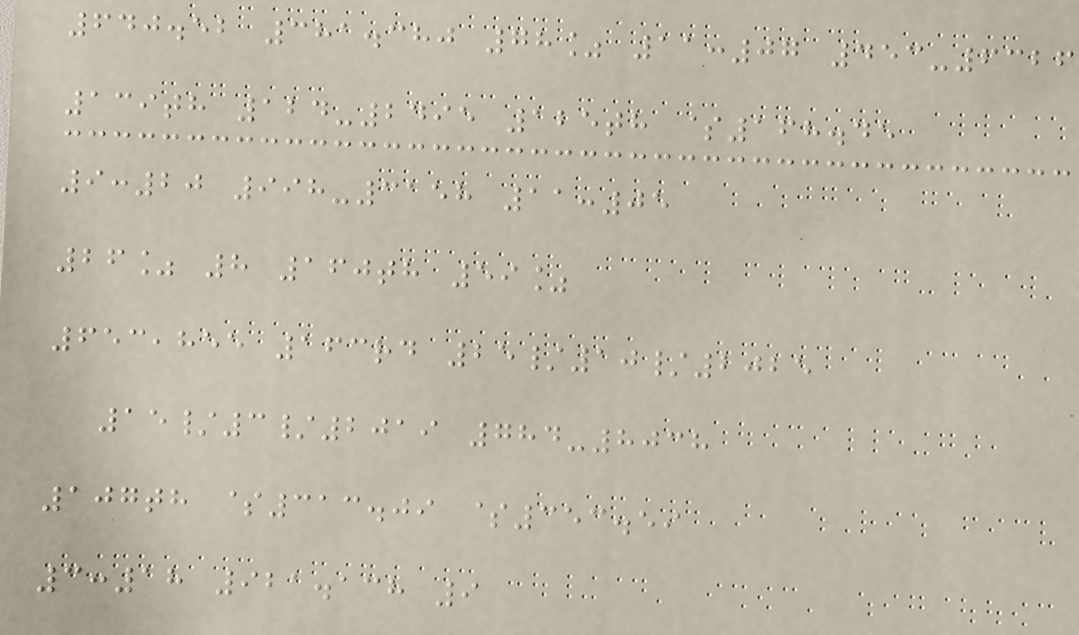640.52 381.380 78% 11:07 453-6326
139th 124-2495 125th $168.45
9:20 998-3158 11:05
26% 8 160th 59%
653,855 163rd 25/10/2025
15/3/2019 784-8038
107th $313.09 $353.59
3:18 921.138 9
